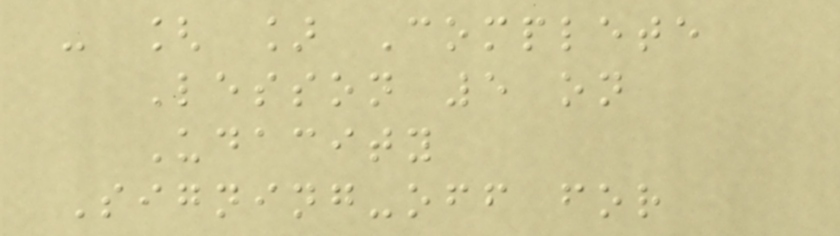- [ ] Complete
Lesson 5 on
Udacity
Signing-off for
